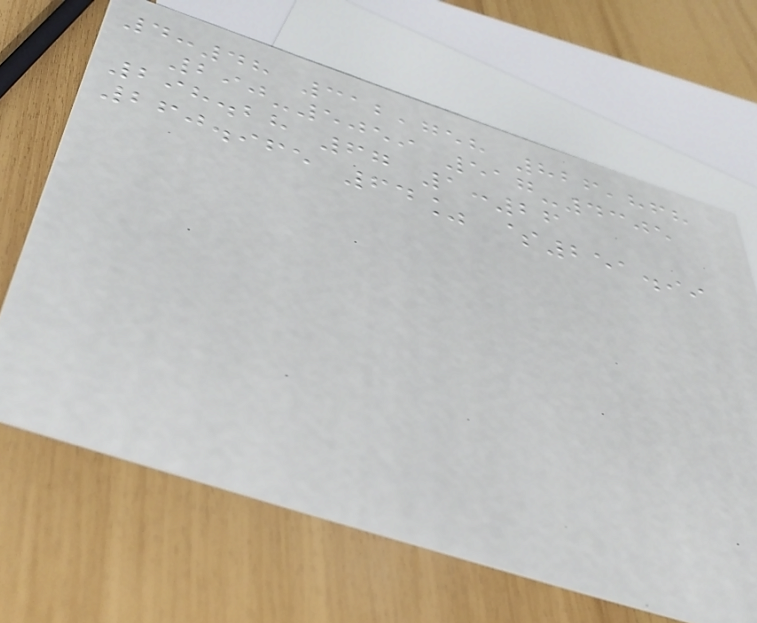4:48 312,758 826,868
290-5059 517-4305
298.28 67 1:26
260.965 64% $251.99
